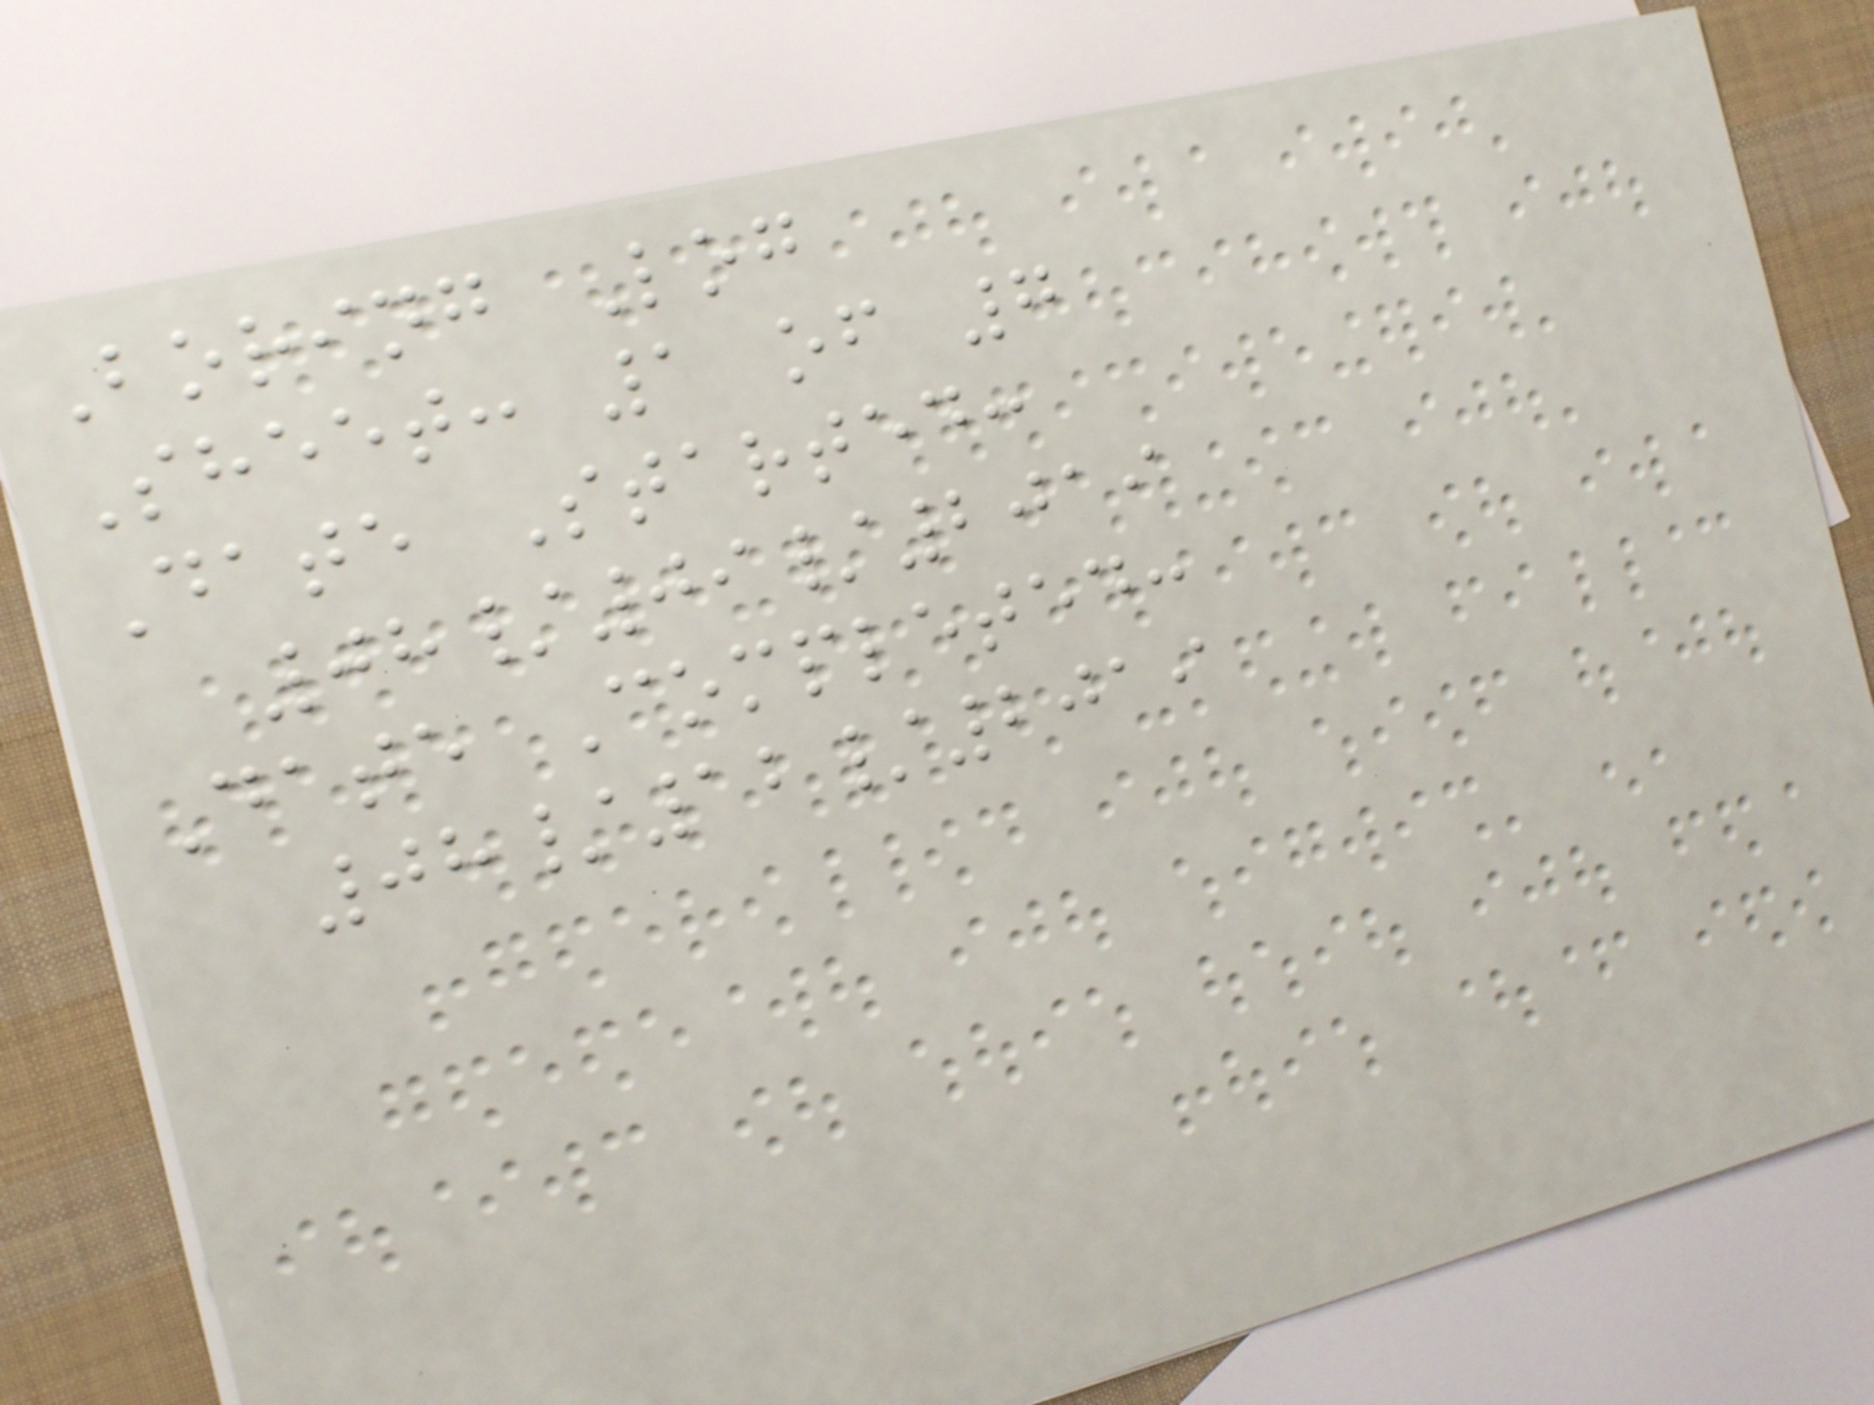Boring Log
Sheet: 1 of 7
Date Started:
08/09/2019
Date Completed:
08/12/2019
